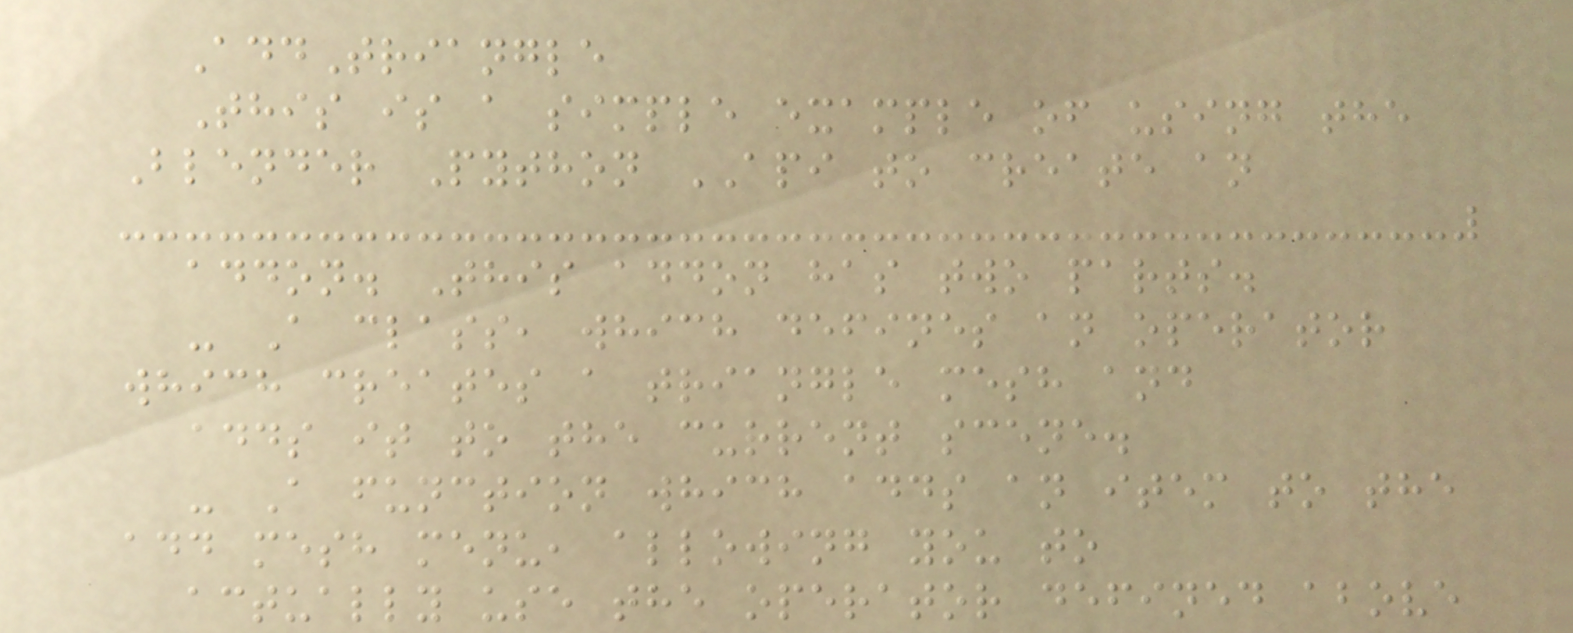AddTriangle
This is a simple example of using the
Blender Python API to create an
addon. This addon has two parts.
- A class, which defines an operator
which creates a triangle mesh and
adds it to the current scene.
- A function which adds an item to the
add mesh menu, allowing you to
actually use the operator defined above
